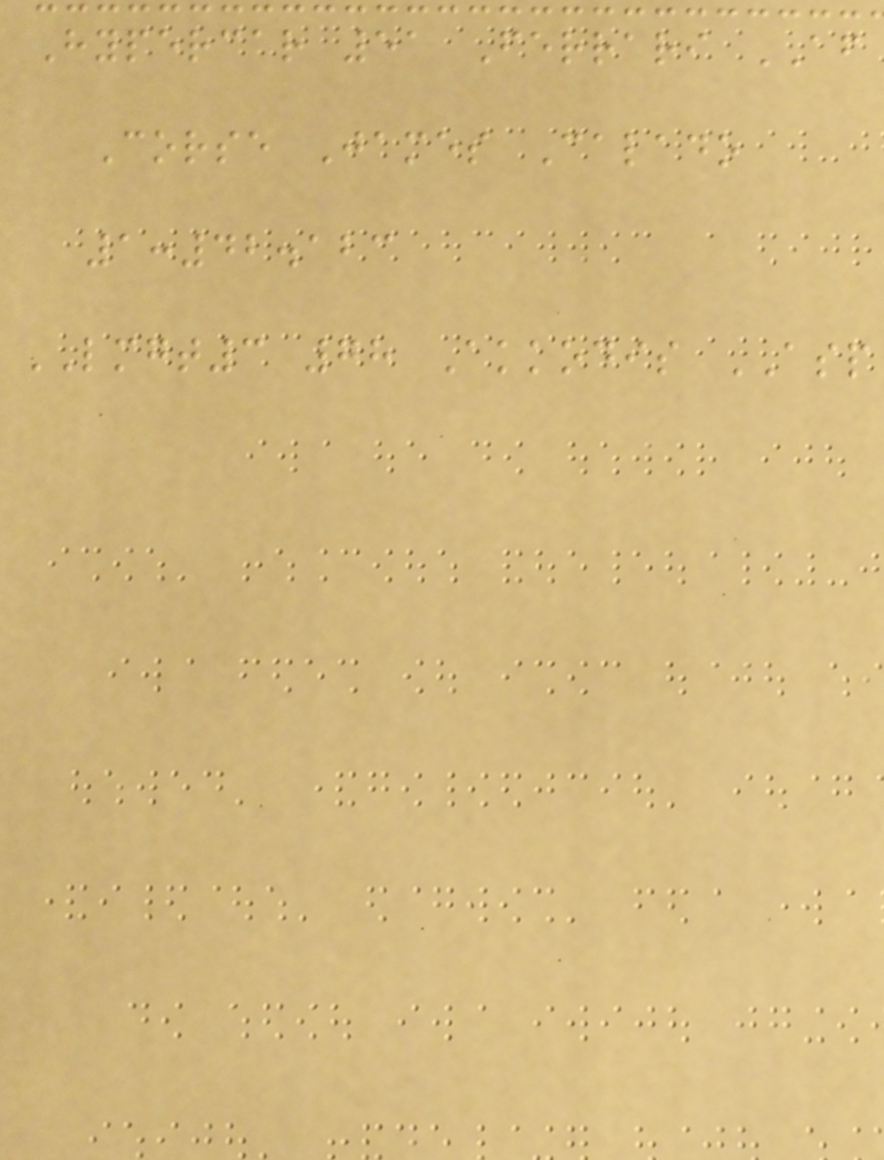Hypercar 51 Ferrari AF
Corse James Calado
1:42.123
LMGT3 78 Akkodis ASP
